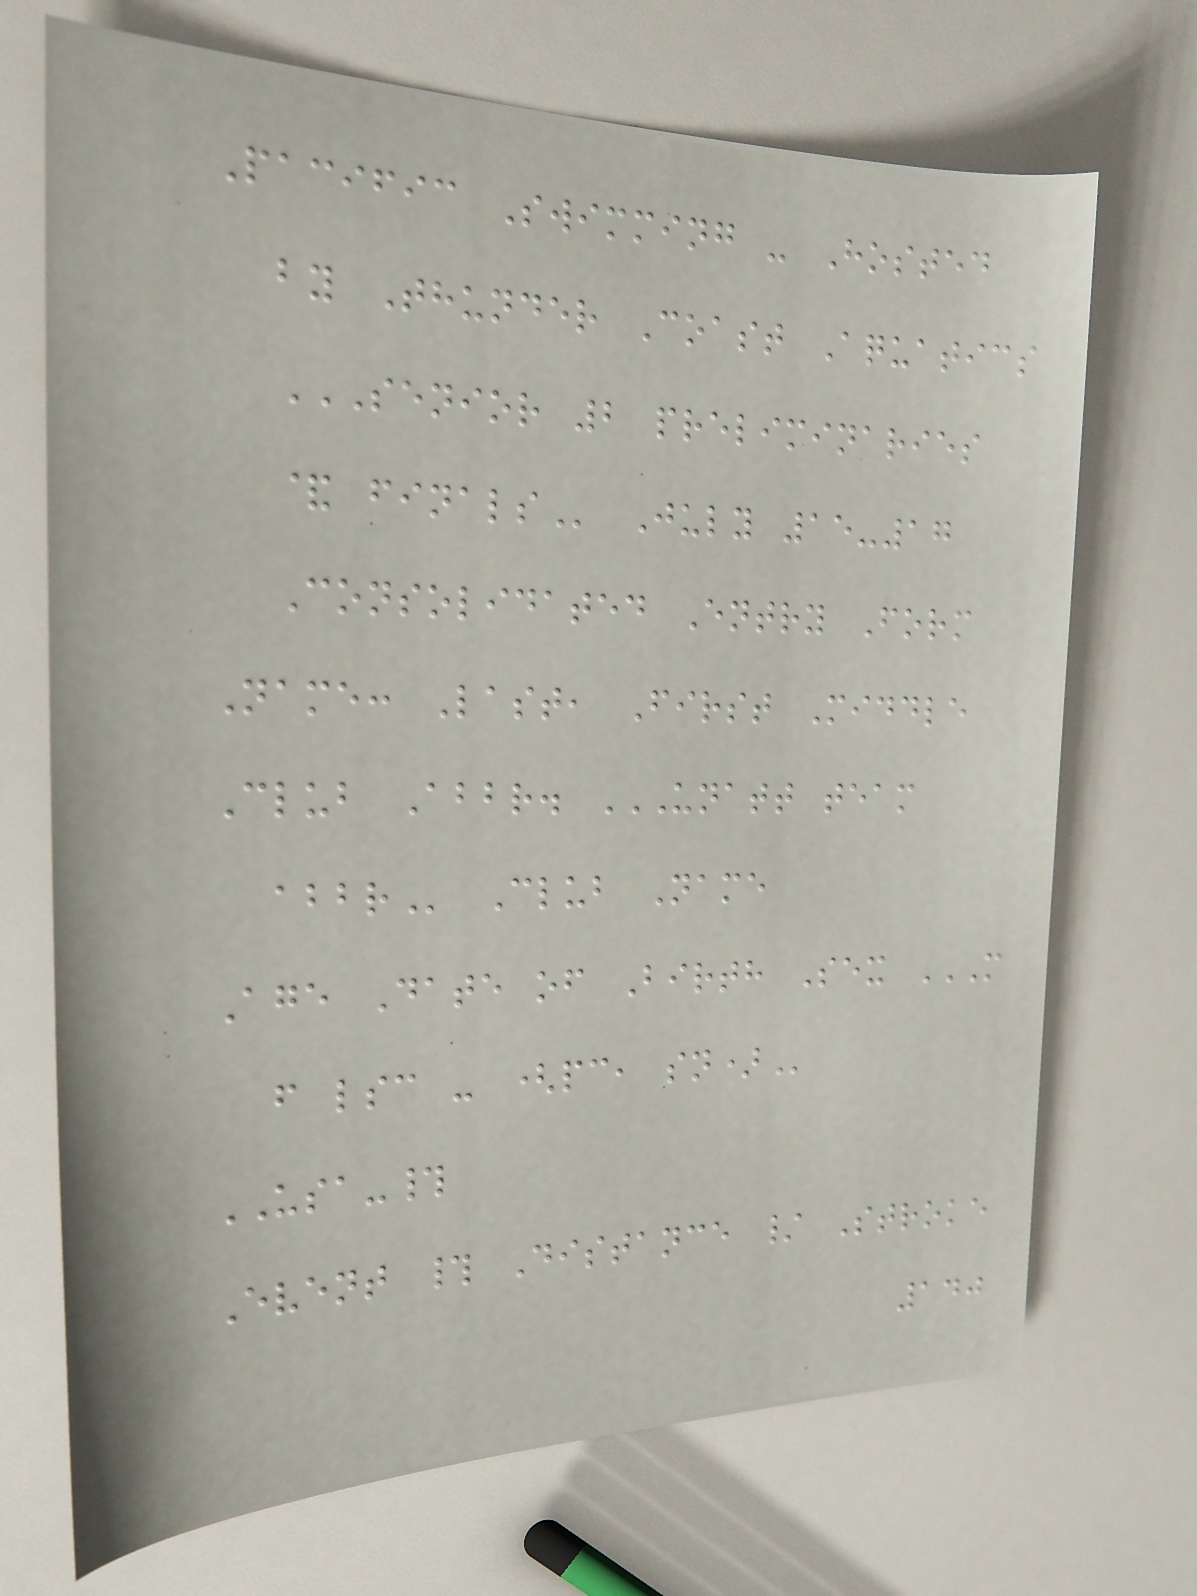Pacific Swimming - Hosted
by Thunder Coast Aquatics
SENIOR 2 PRELIMINARIES
& FINALS July 15-17
Consolidated Entry Form
Name: Last, First Middle
Club Abbr. UNATT TEAM
ABBR Club Name
Age Date of Birth Sex M
F LSC - (PC, SN)
USA-#
Event # Distance / Stroke
140
